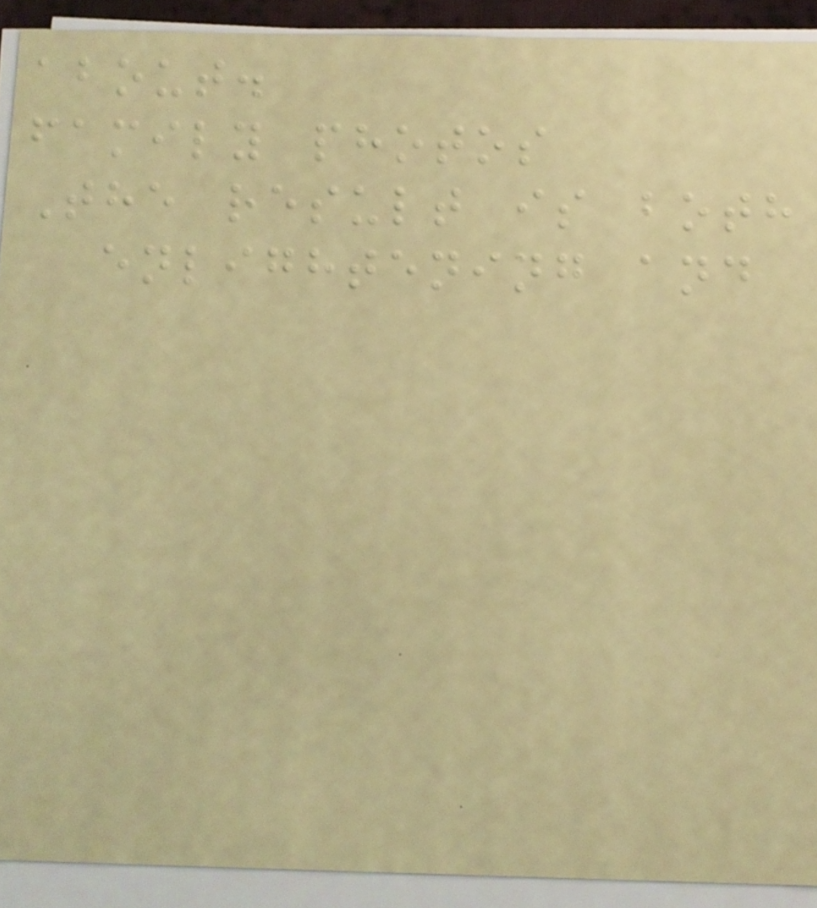about.
family photos
The result is both
enlightening and
